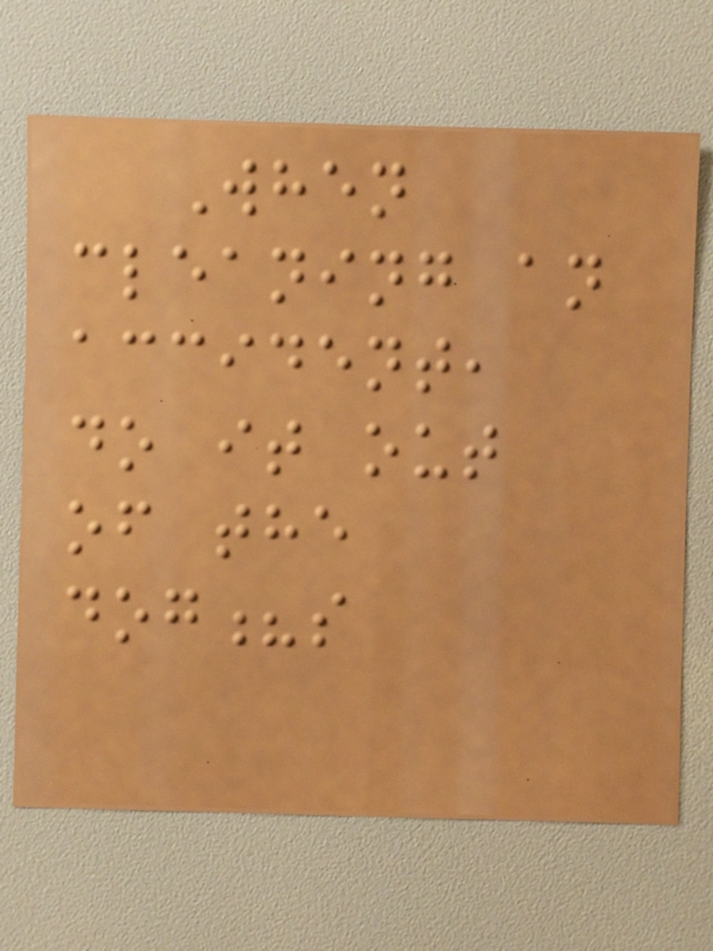When
cleaning an
accident,
do it out
of the
dog?s
